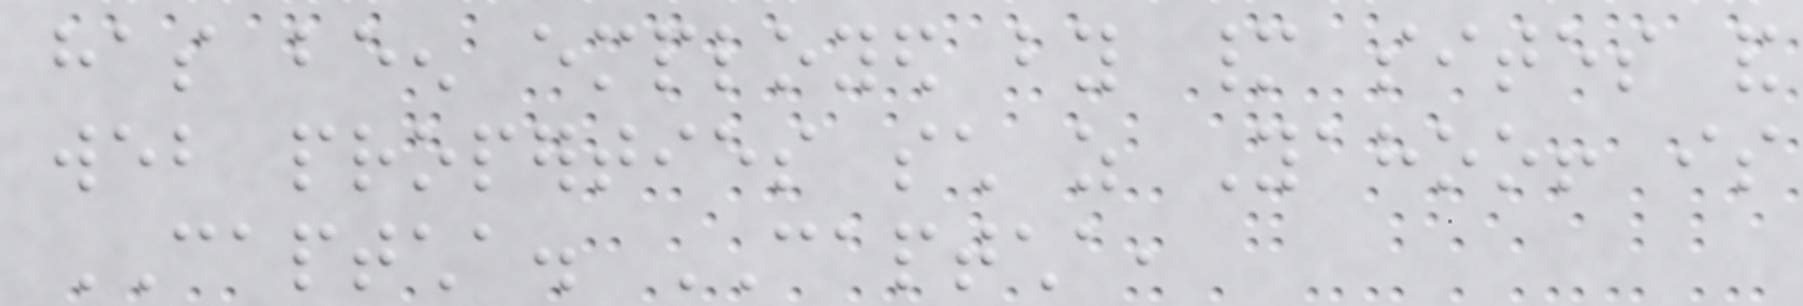has been employed by many sites and
web properties such as Yahoo! is
CAPTCHA. CAPTCHA,
